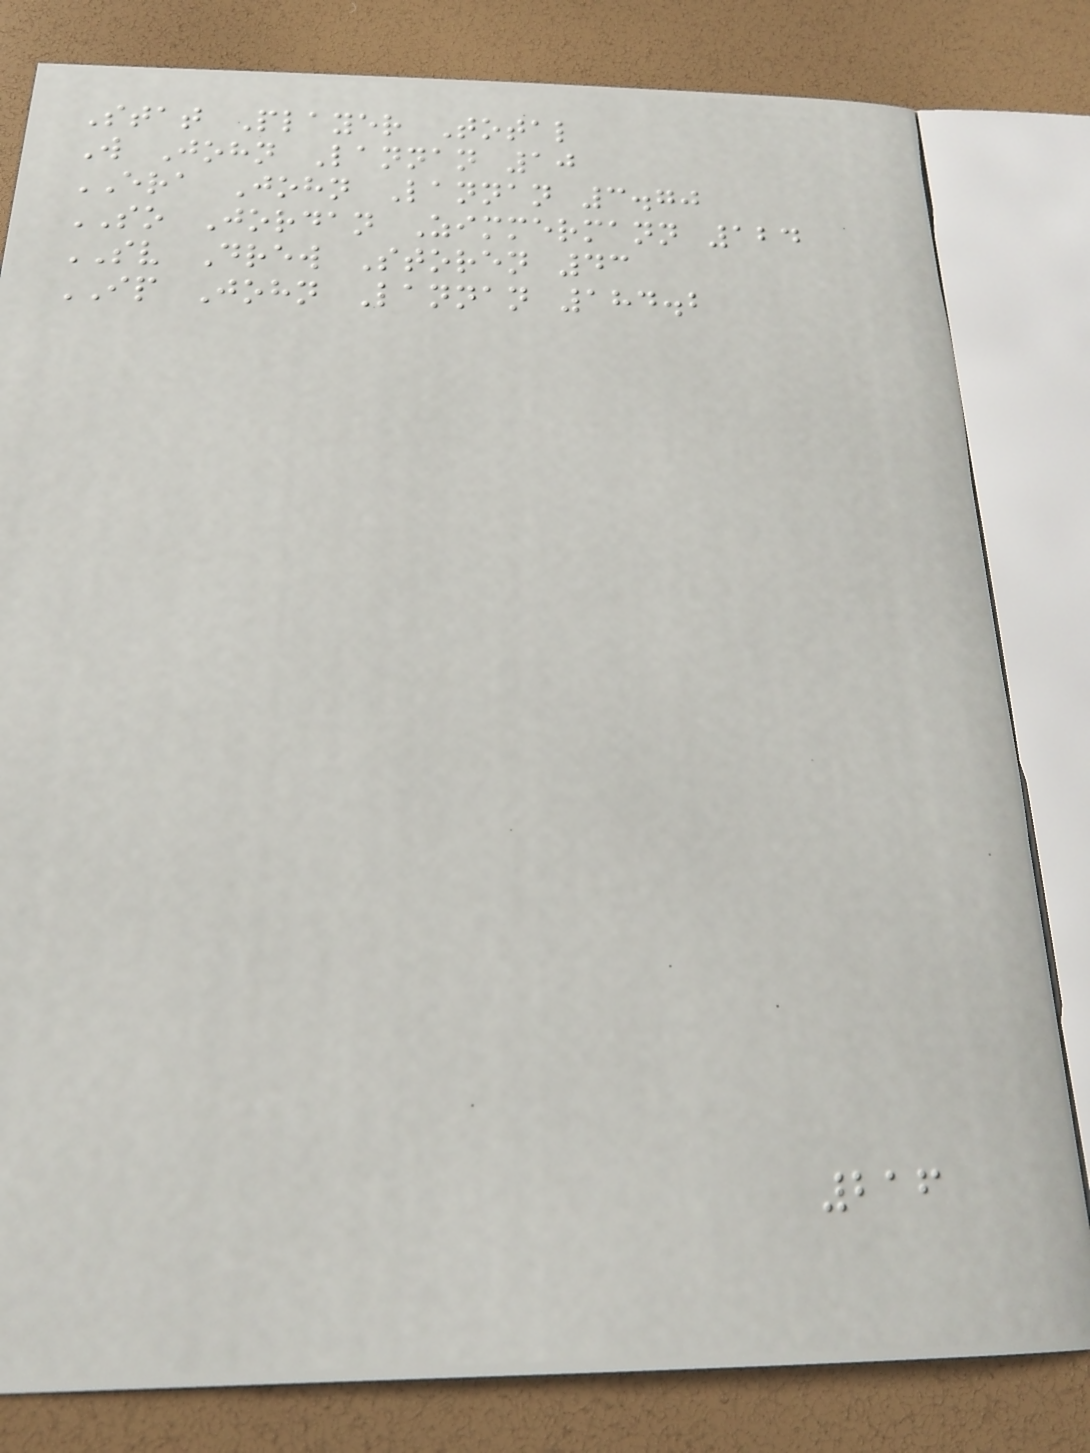Stat Player Total
W John Lannan 10
ERA John Lannan 3.70
SO Jordan Zimmermann 124
SV Drew Storen 43
IP John Lannan 184.2
216
